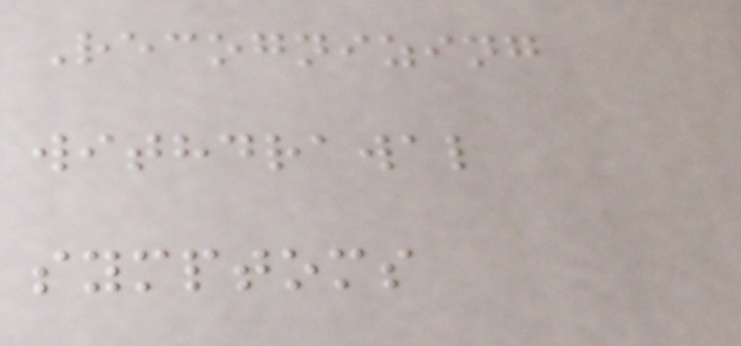Recognizing
withdrawal
symptoms
